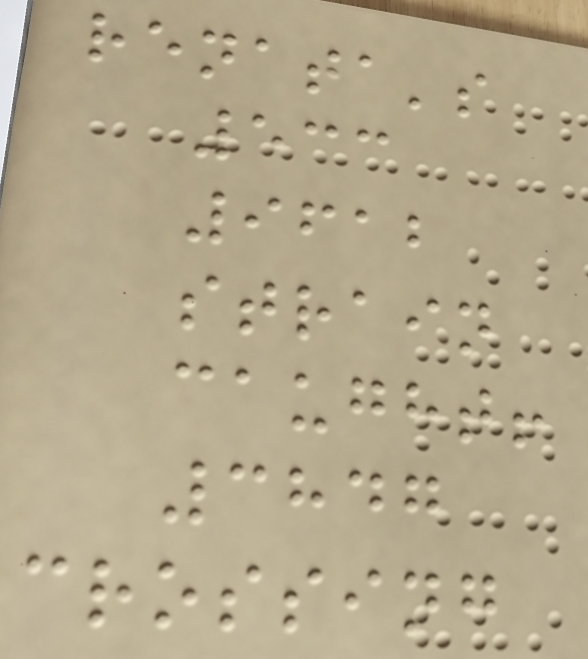renata's
533
9612
strain
caught!
3847
crossing
